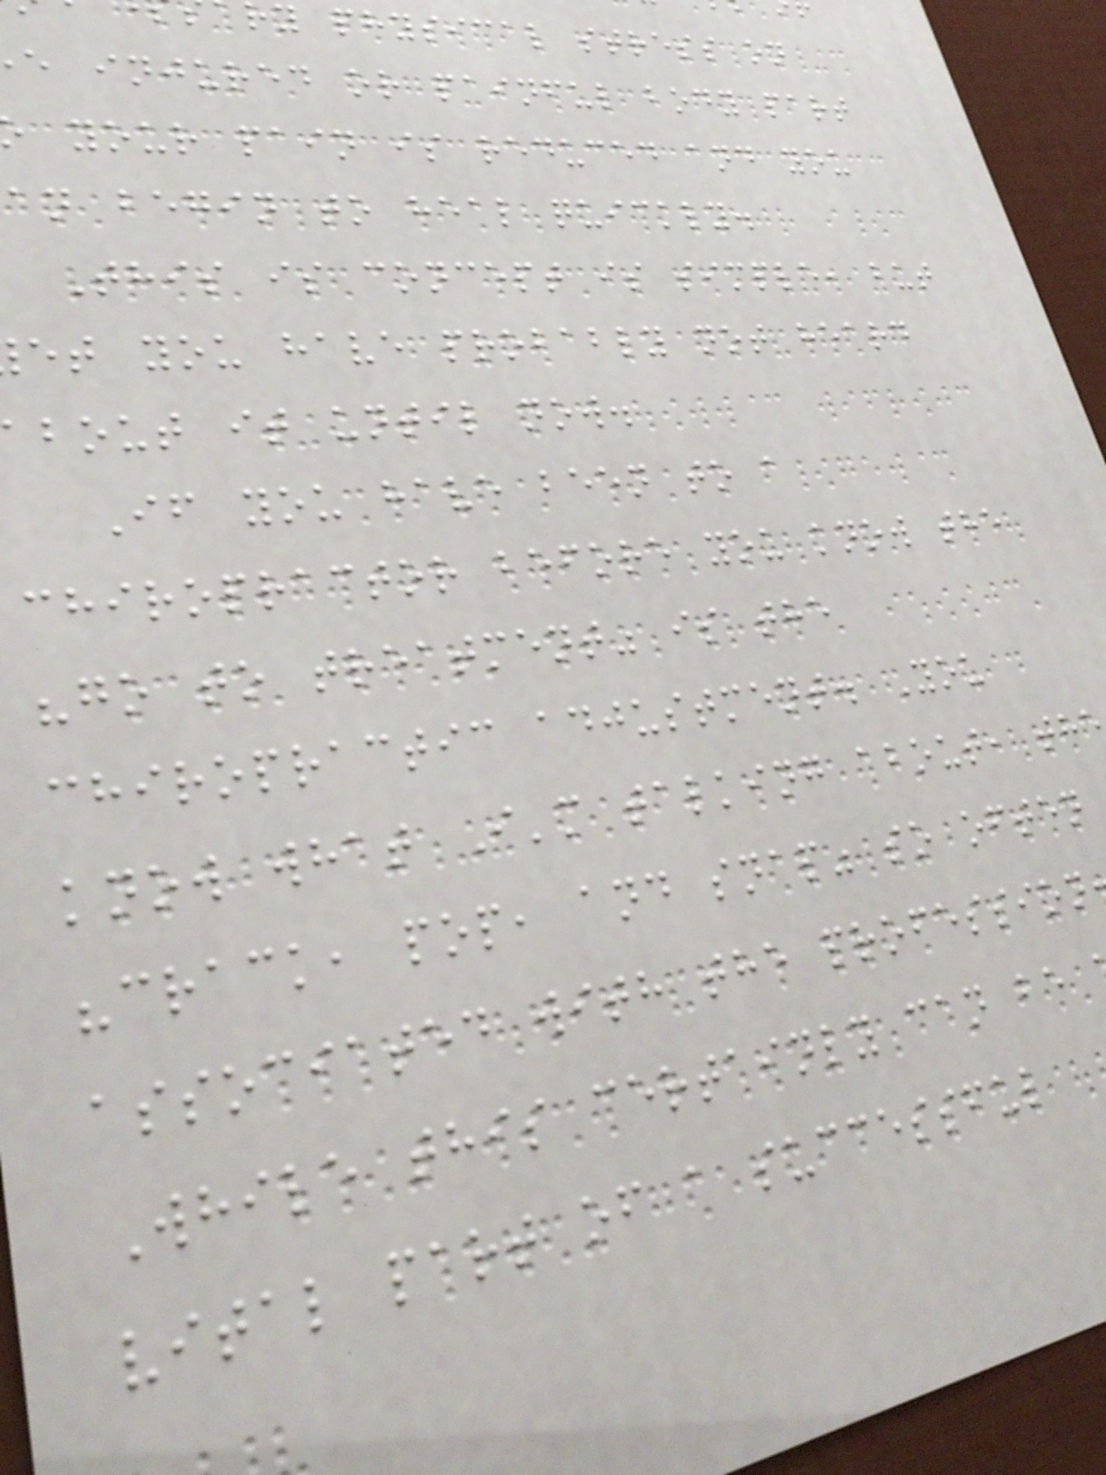y physical stress on
e injured or painful body part
your pain is reduced and you
an begin to heal quickly.
This is concept is simple, but
et you have probably not heard
bout it until now.
If you have been to a
chiropractor before you know the
"go to treatment" is the
chiropractic adjustment. You
know what I'm talking about, the
"crack, pop, and snap" so often
associated with the profession
While this certainly can be
vital part of a successful
